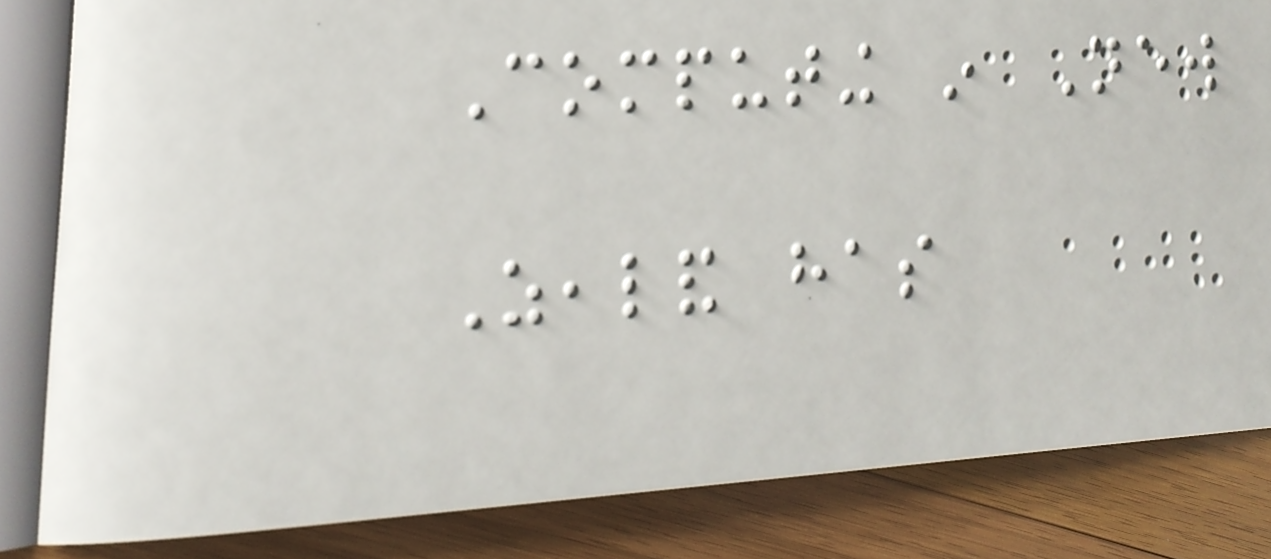Computing in New
Zealand has
